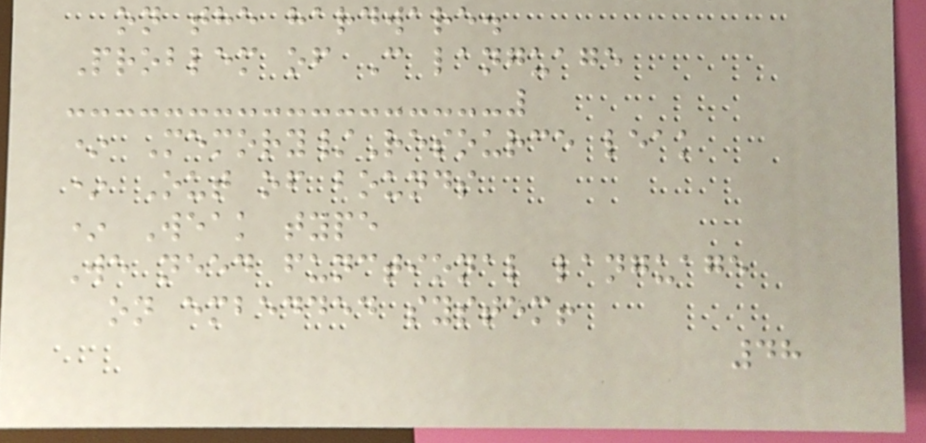on the hardware.
Problem of C language
* Memory/Resource leak
* Out of bounds
* Weak type
We need functional language
on embedded system!
48
